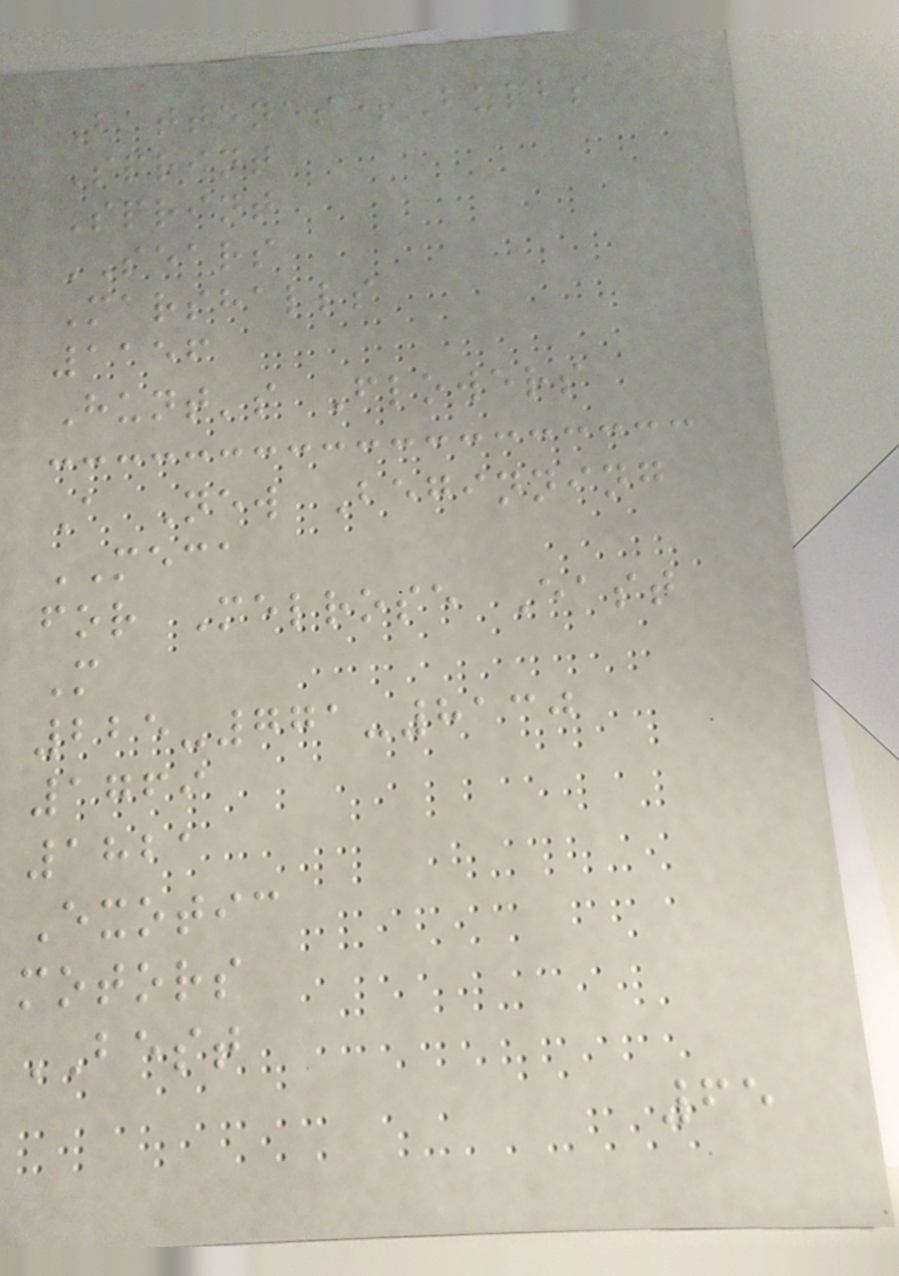Battenes+Bulbs
Sprint
Sprint
SEARS
Marshalls
1156
Hunt's Flowers
A New Beginning
MECA
for Melrose East
M
225-771-8130
1769
1821
Exotic
motors
BEST
65
